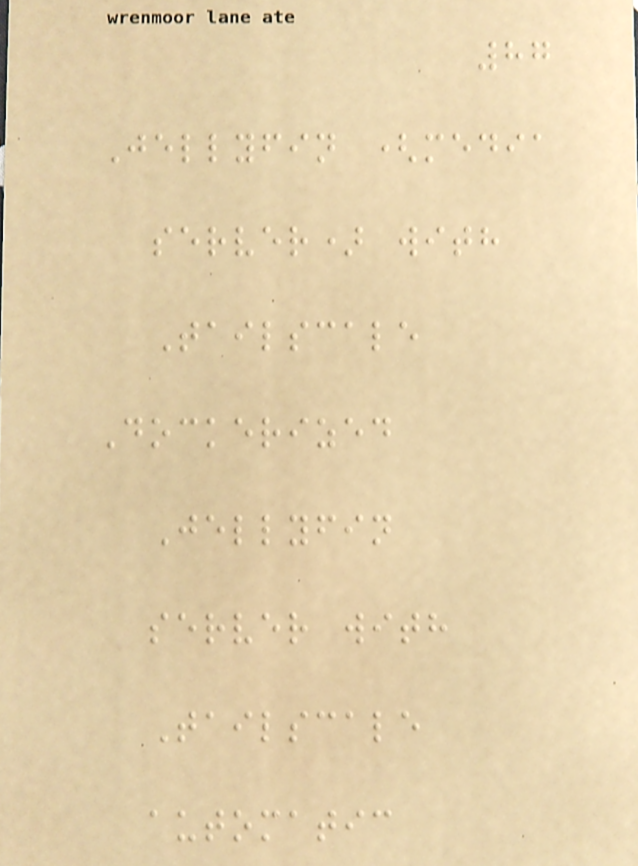87
Jellyfin (media
server) with
Tailscale
Dockerized
Jellyfin
server with
Tailscale
automatic
